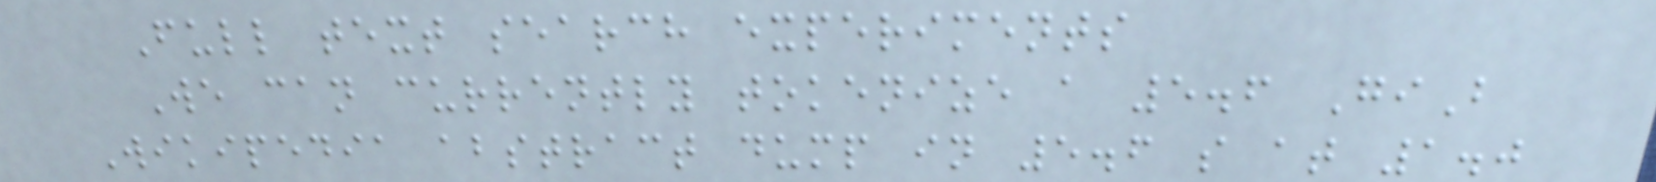Full text search experiments
We can currently tokenize a 5.6 GiB
Wikipedia abstract dump in 5.6 s at 1.0
